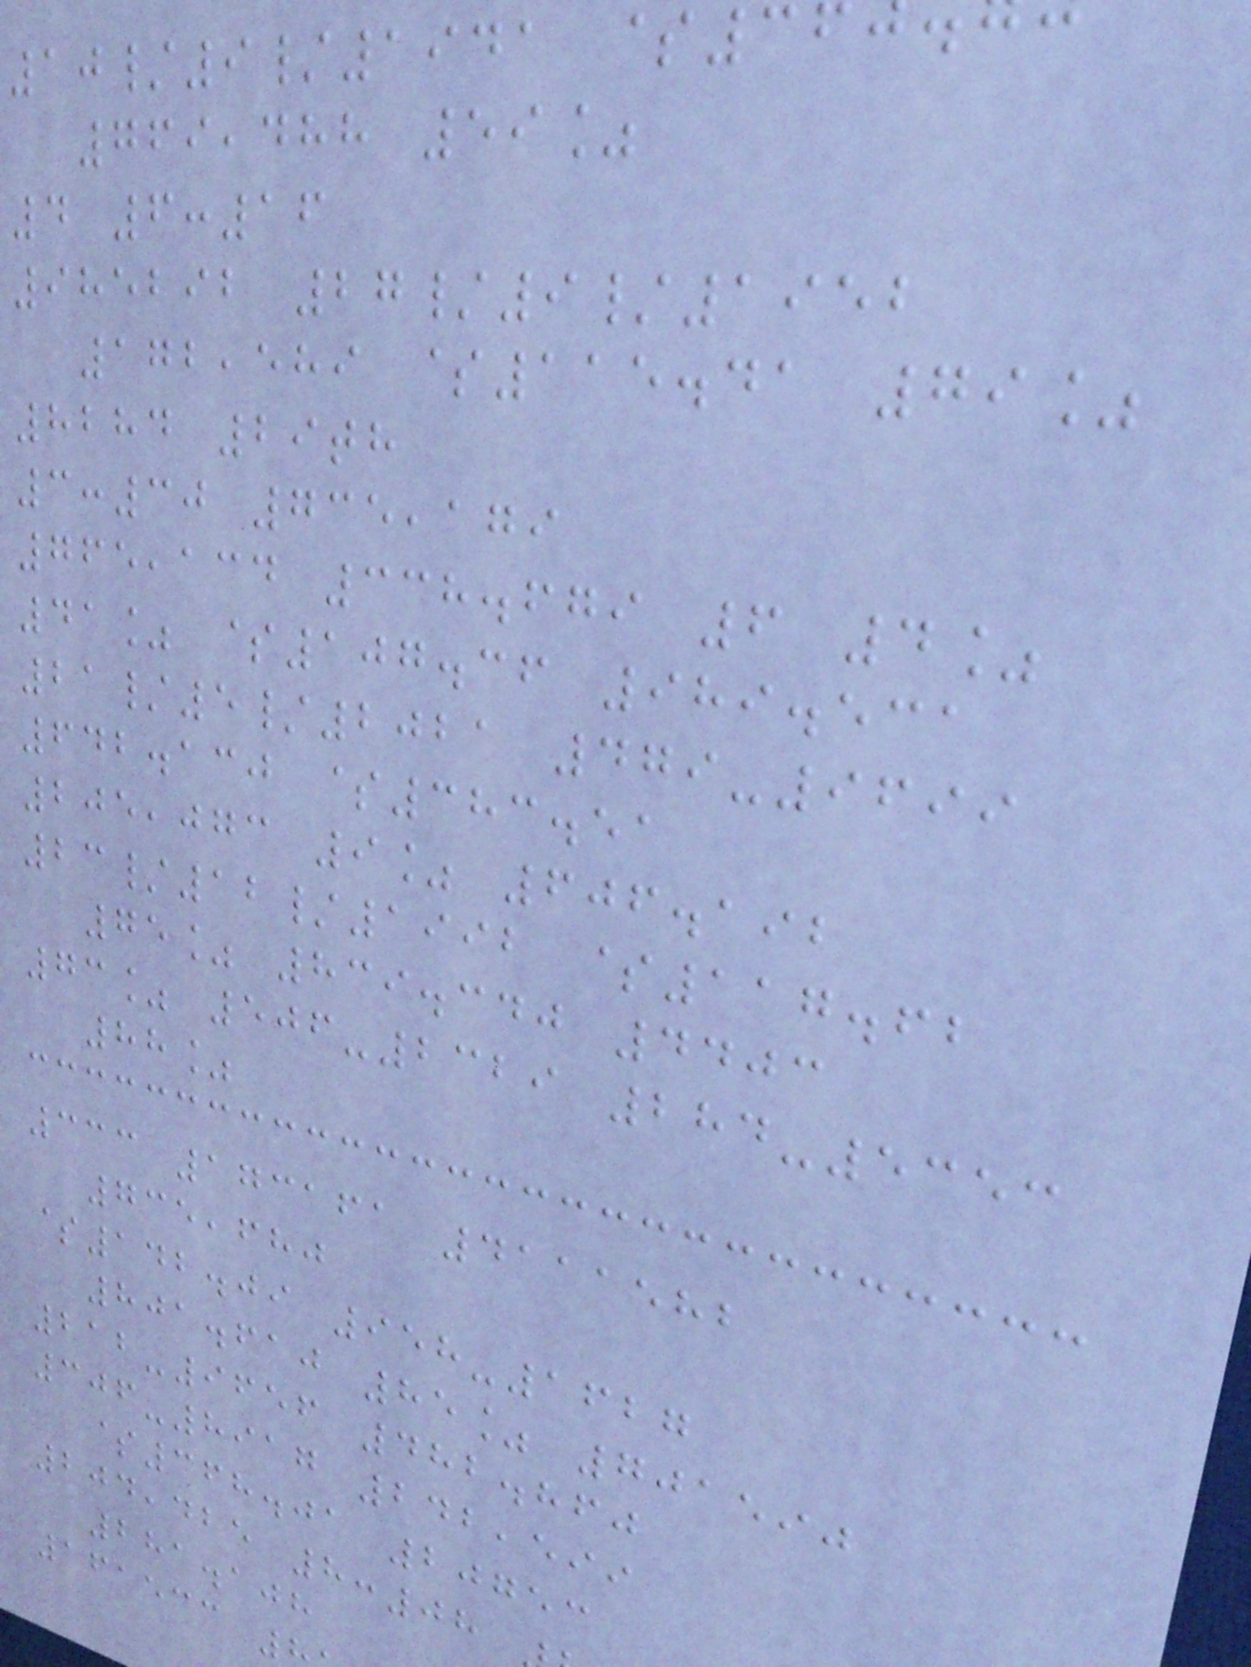10/9/1941 $3
769,488 59%
4 6:16
985292 27/9/1952
172,589 $115.41 79%
8284 29th
3:30 735,179
765,134 338.679 6 4%
41% $107.36 989.531
21/5/2021 479-9699
642.130 $383.51
205,073 9% 606.192
23/12/1992 $117.62
75% 839.340 4403
73% 506-2329 284-5353
88%
333 173161 4111582
735,680
$142.09 958-1627
801.610 85% 701590
212-9656 482.860
306-8917 242,599
$368.01 20753
204,425 8:08
281.108
161533
